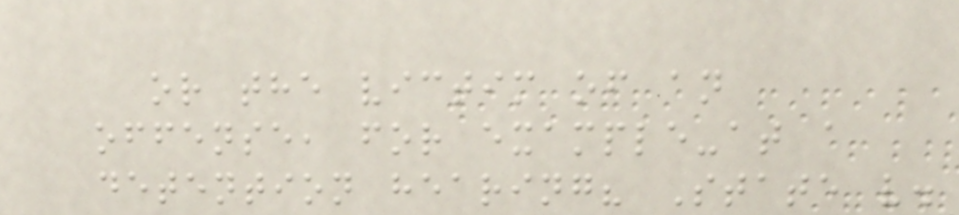or the victim of an
offense, for example-at a
detention hearing? State v.
